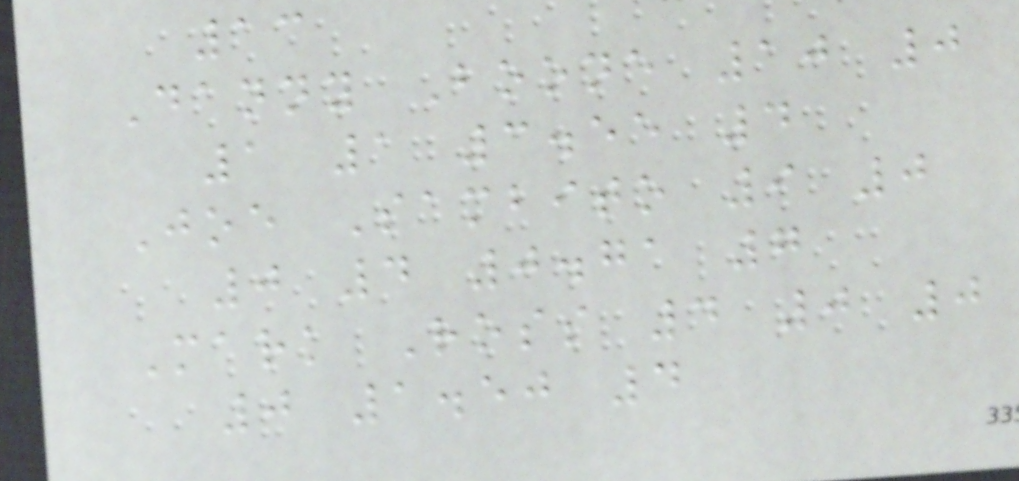13
Danny Boone 10 0
1 1 3.55 4
Joe Sambito 9 0
0 4 0.71 7
Mark Ross 4 0 0
0 1.50 4
